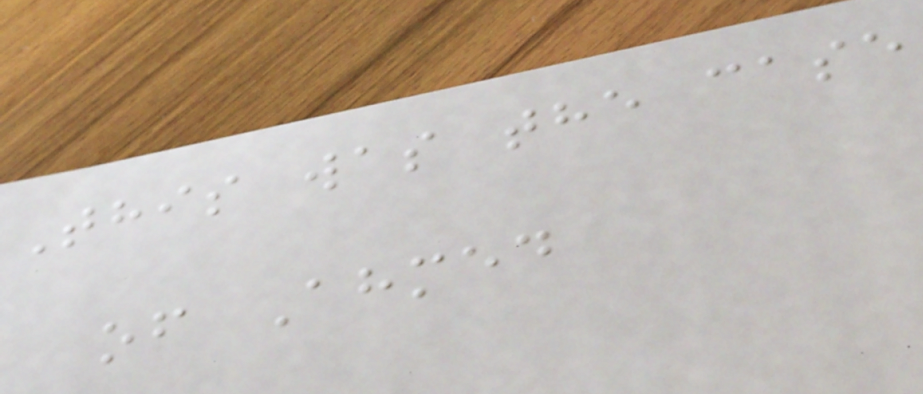This was the case
of Ahmed
